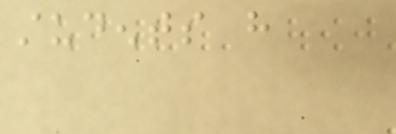students have
